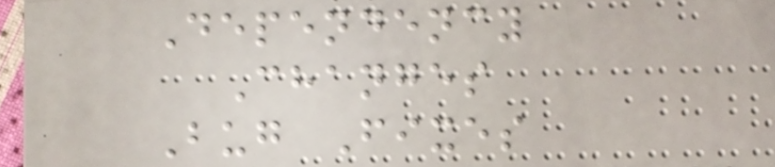Dependency
Changes
Bug Fixes
